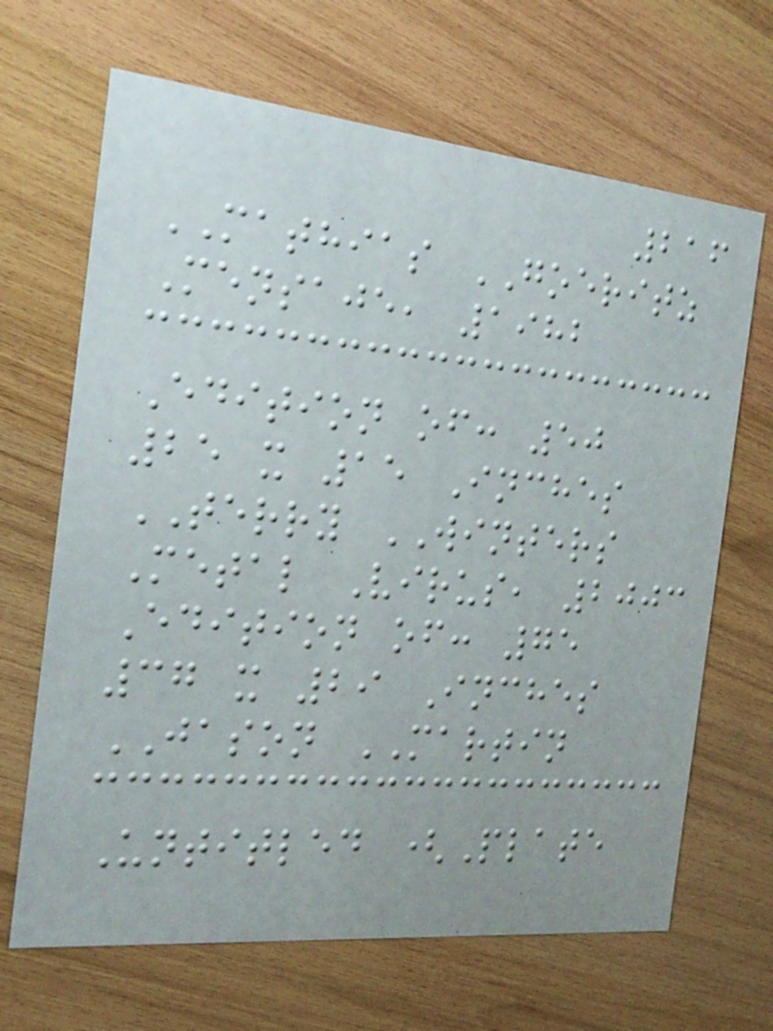216
MATHIAS GOERITZ
Mensaje, 1982
Edition of: 50
25 x 15 Inches
TERRY WINTERS
Metal Virus, 2003
Edition of: 75
37 x 29 Inches
JASON MARTIN
Untitled (Plate
